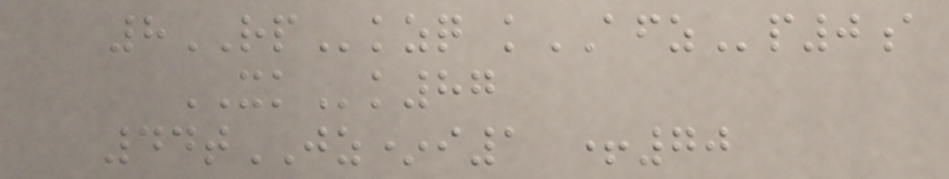8RPkzq kAFZp0a
XKk87
44tJZ*i1 +70
